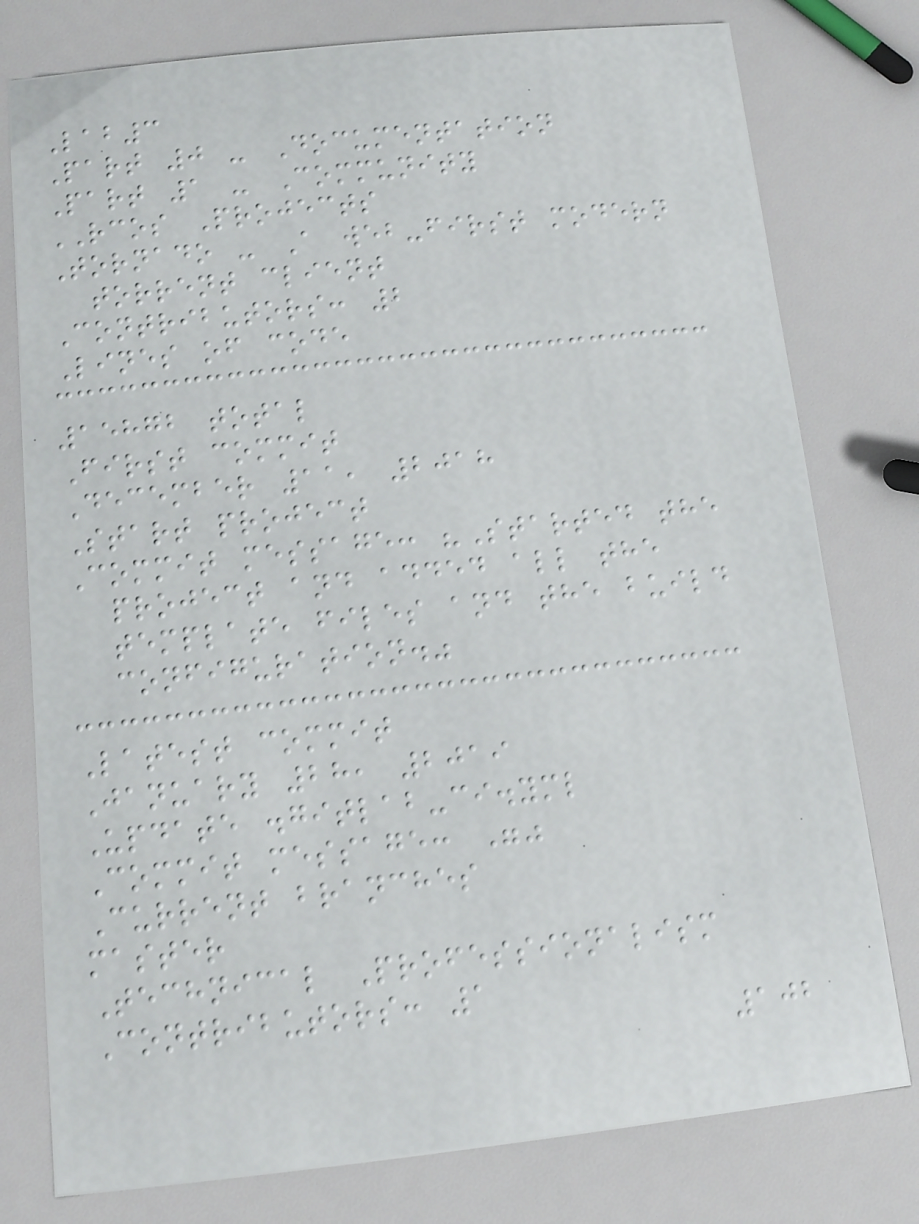Lab3
Part 0 - Documentation
Part 1 - Community
RCOS Projects
Tornado - A web-first modern
torrent client
Contributors: 2
Lines of code
15872 total
First commit
December 11, 2018
Start project
Commit message: "Started the
project and added all the
template files and the build
configuration."
Latest commit
January 28, 2019
Update .gitlab-ci.yml
Commit message: ""
Current branches
master
Technical Professionalism
Contributors: 1
102
